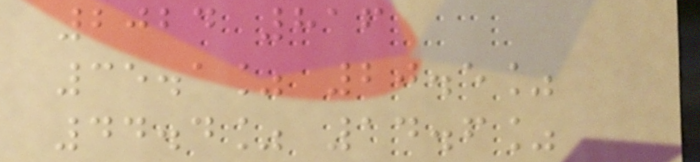2024 816
35.1% 20.5%
44.4% 14.6%
